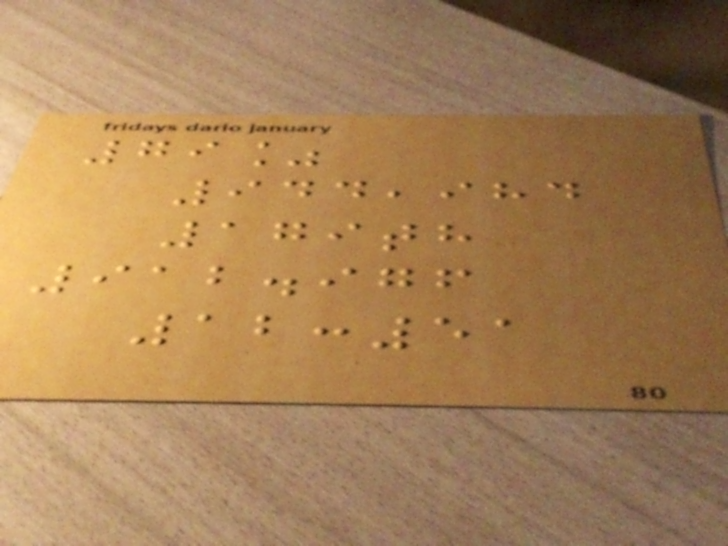79%
944,984
179th
912.976
12:51
